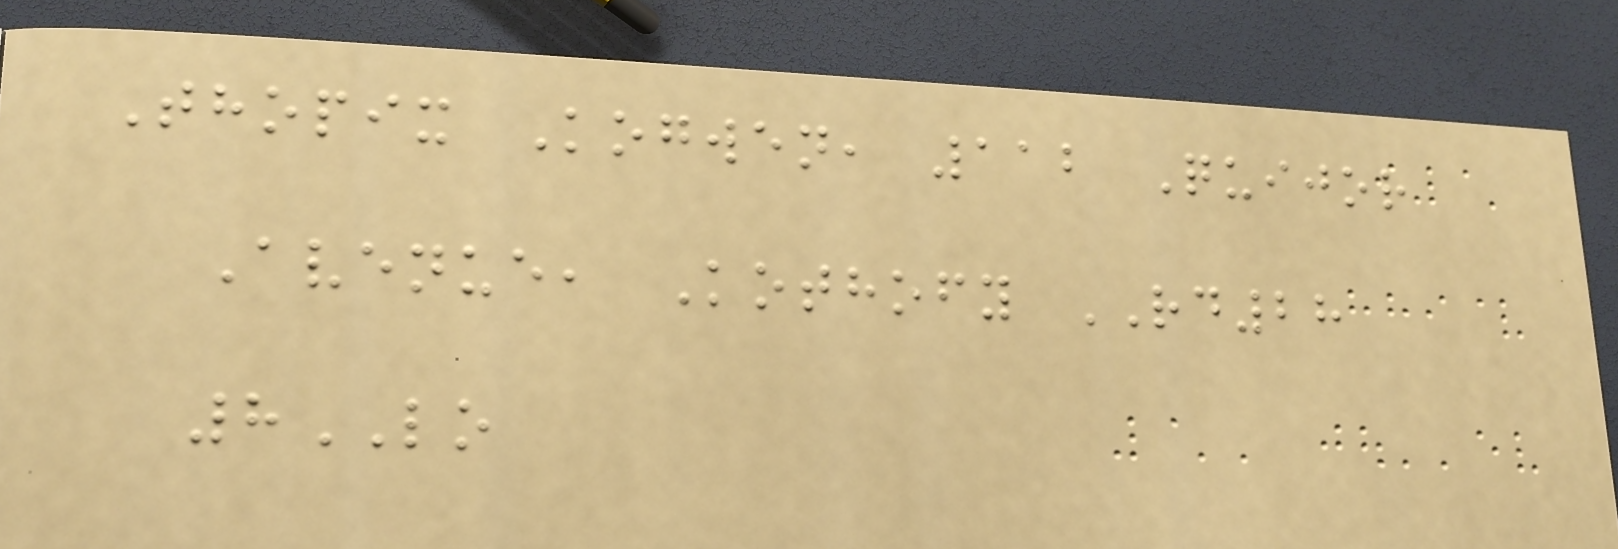Thopix Kogwen, 112 Quijor
Avenue, Kothofy RD28
8LO
